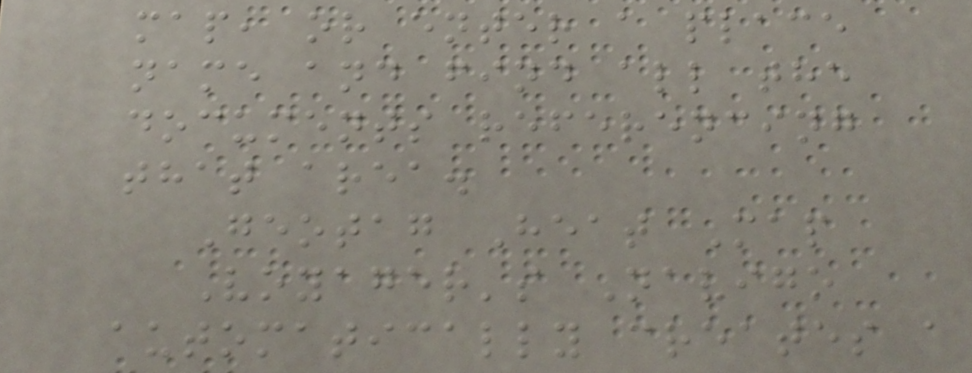map, or enter a place
name and find all the
documents referencing
that area.
Geotag Heat Map
Voyager's Navigo
automatically creates a
